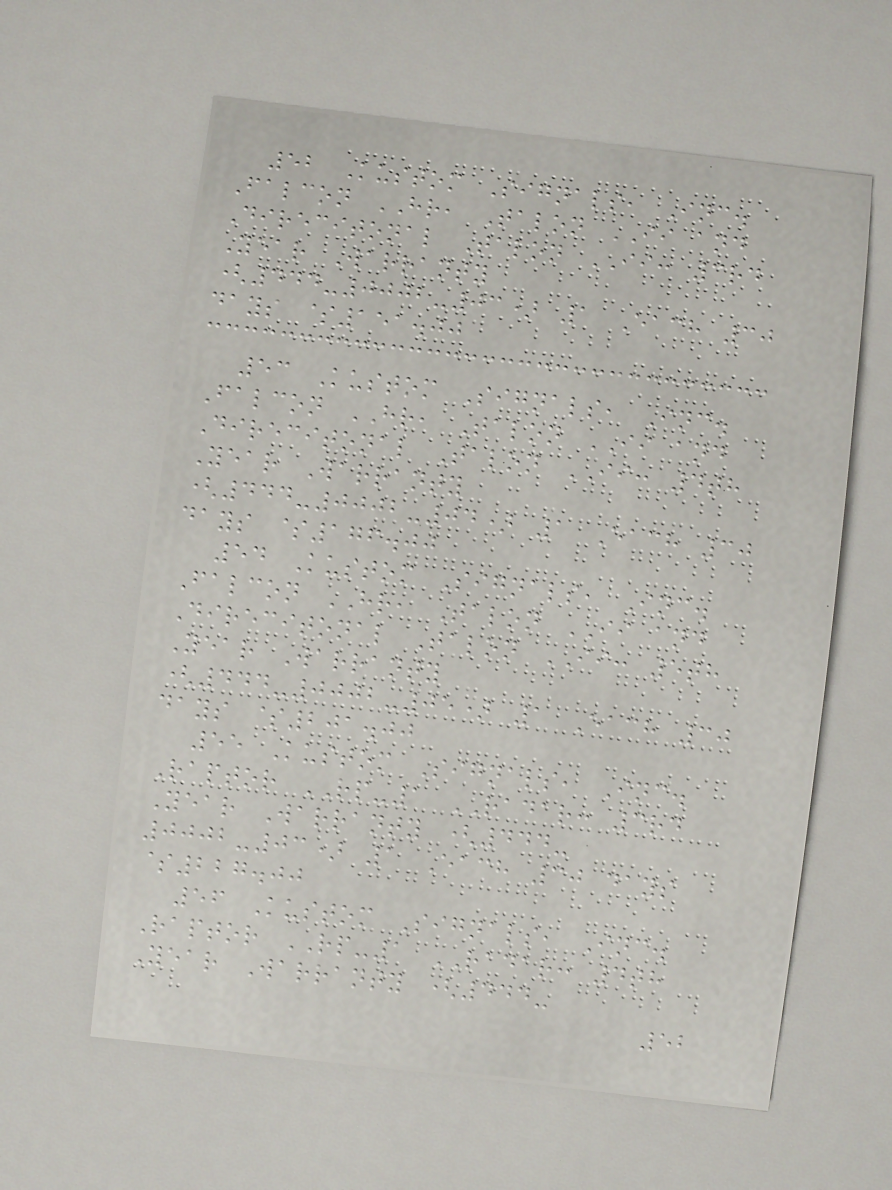52 Kustom Signals, Inc.
Falcon HR, Talon II and
Direcitonal Talon II: 3rd
Year Warranty
(444-0002-03) 1 Each 30
days $151.00
53 Kustom Signals, Inc.
Falcon HR, Talon II and
Direcitonal Talon II: 4th
Year Warranty
(444-0002-04) 1 Each 30
days $176.00
54 Kustom Signals, Inc.
Falcon HR, Talon II and
Direcitonal Talon II: 5th
Year Warranty
(444-0002-05) 1 Each 30
days $201.00
55 Kustom Signals, Inc.
Raptor RP-1 RADAR: 3rd
Year Warranty (444-
0002-03) 1 Each 30 days
$227.00
56 Kustom Signals, Inc.
Raptor RP-1 RADAR: 4th
Year Warranty (444-
52
